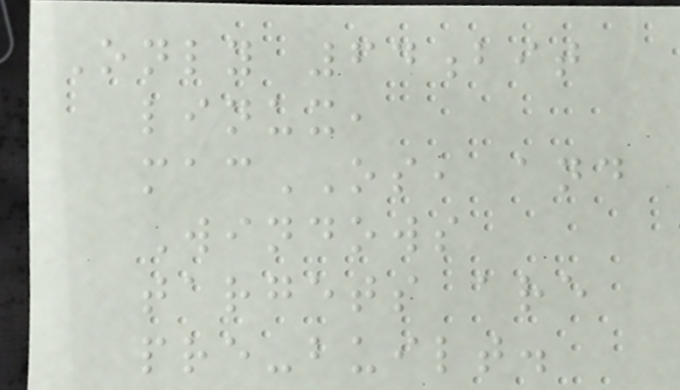Only 64bit
linux,
macOS, and
Windows
targets are
pre-built.
